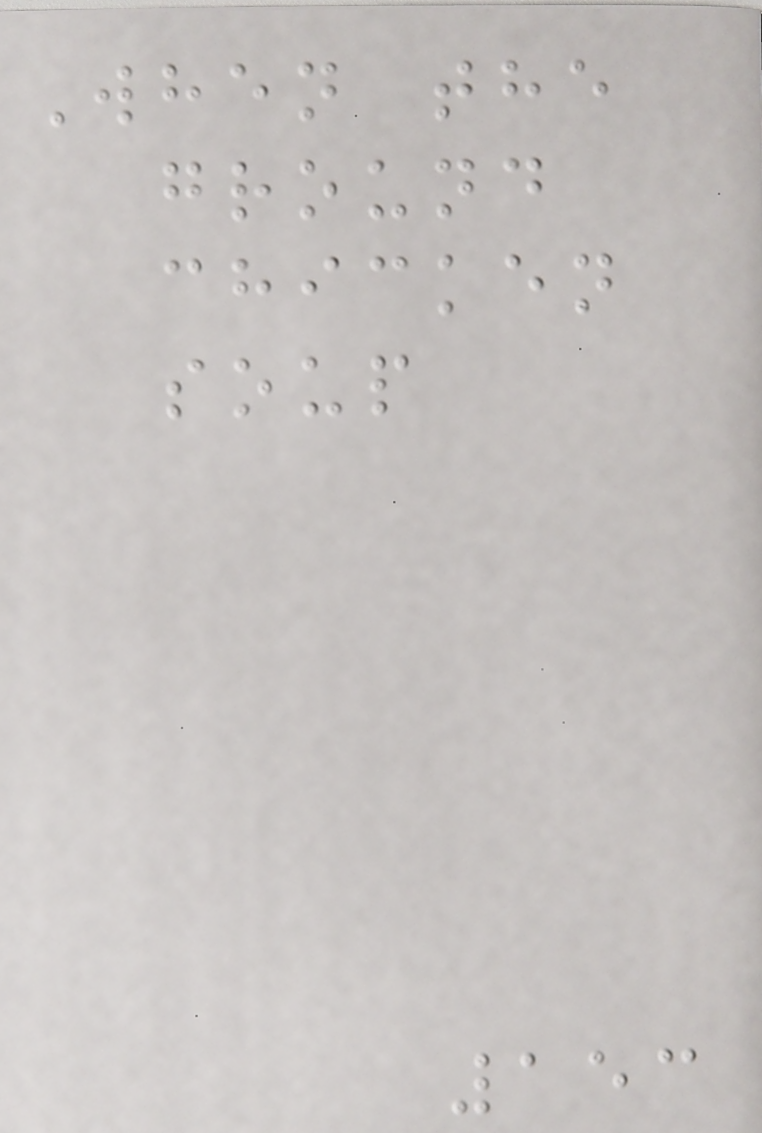When the
ground
chicken
soup
153
